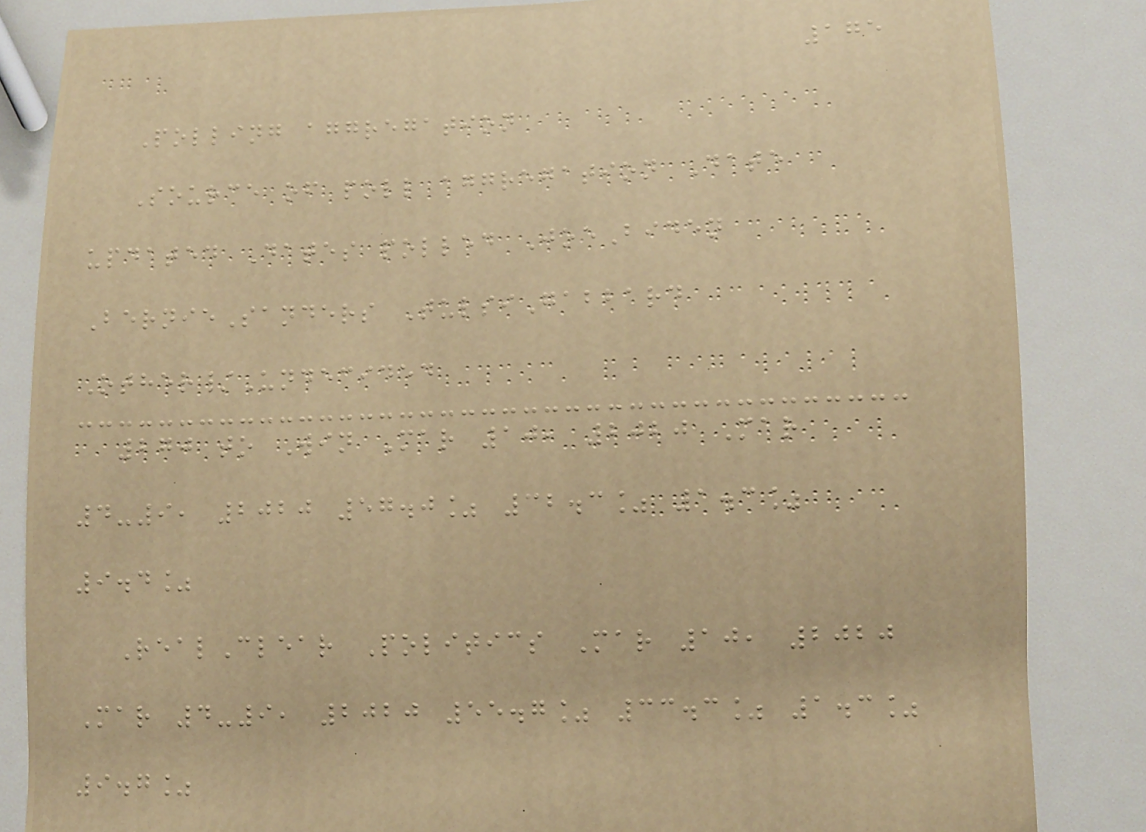175
Polling aggregation
Source of poll aggregation Date
updated Dates polled JoeBiden
BernieSanders TulsiGabbard
Other/Undecided
270 to Win Mar 10, 2020 Mar
4-9, 2020 57.0% 32.3% 1.3%
9.4%
RealClear Politics Mar 10, 2020
Mar 4-9, 2020 55.7% 33.3% 1.3%
9.7%
